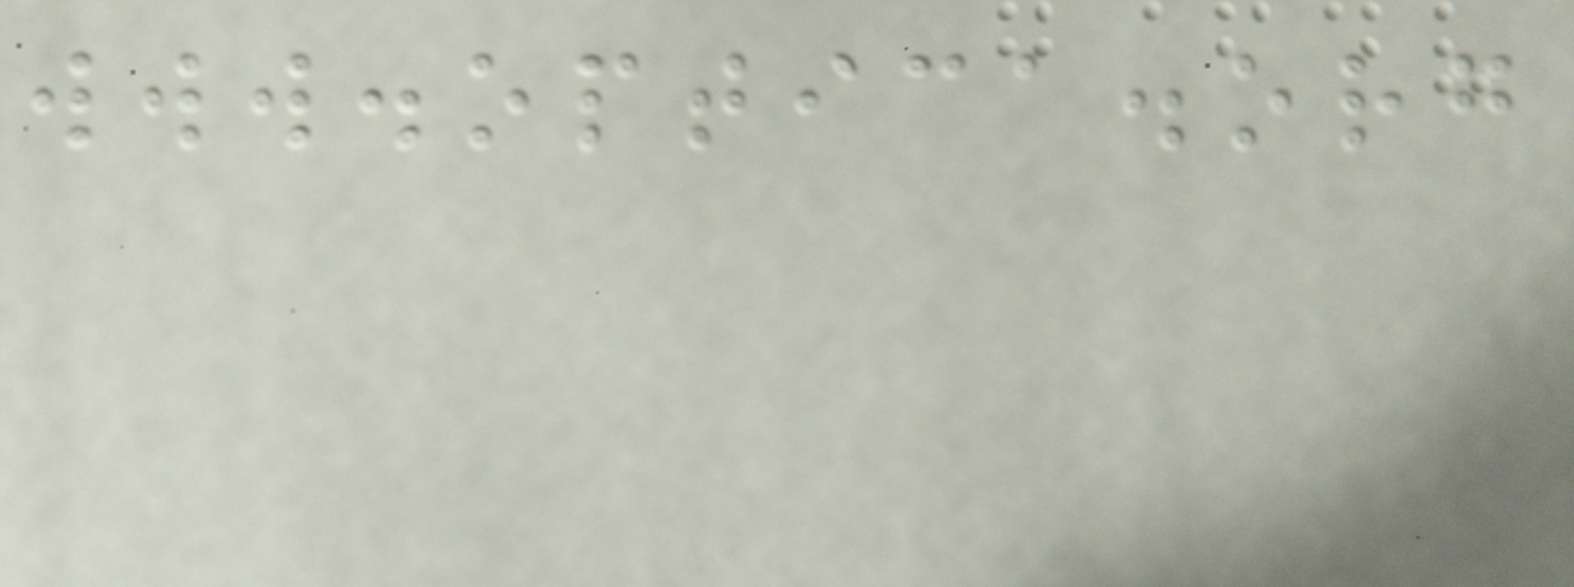www.optica.org
